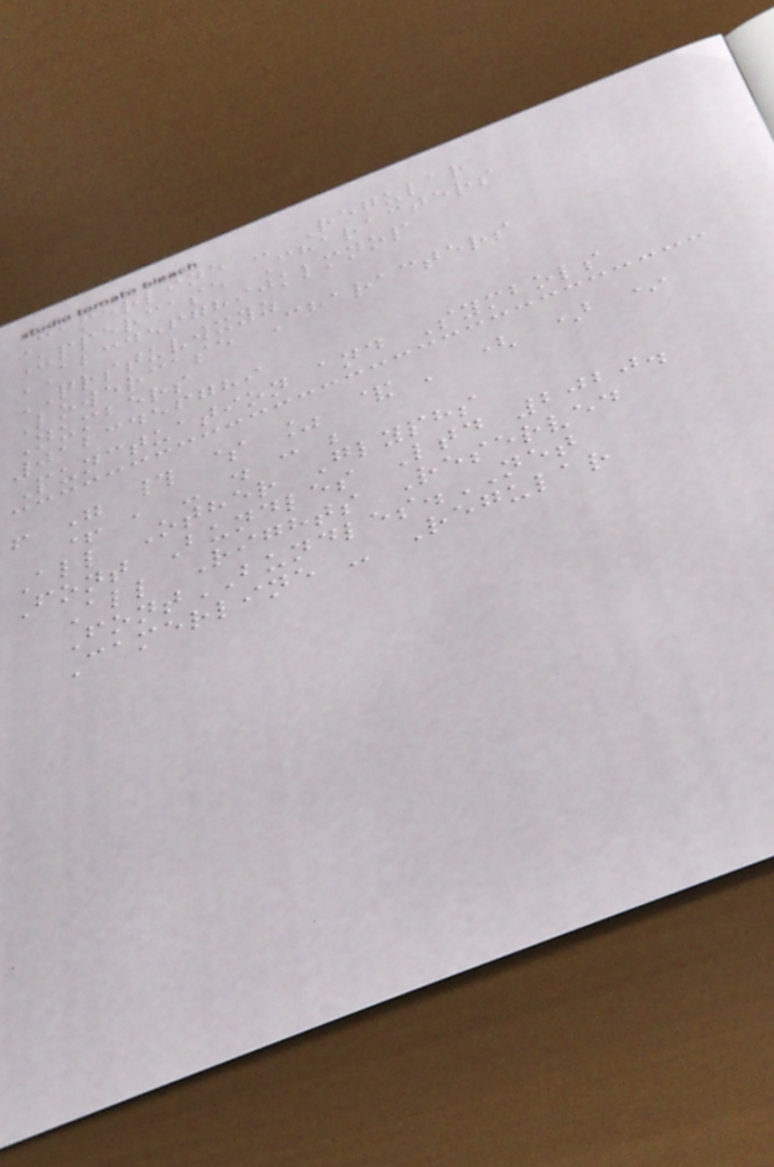Camerline - Regular
Uppercase Characters
ABCDEFGHIJKLMNOP
QRSTUVWXYZ
Lowercase Characters
Numbers
0123456789
Punctuation and Symbols
! " # $ % & ' ( ) *
+ , - . : ;
All Other Glyphs
Font Bundles Ltd 2020.
All Rights Reserved
FontBUNDLES.NET
Camerline - Regular
